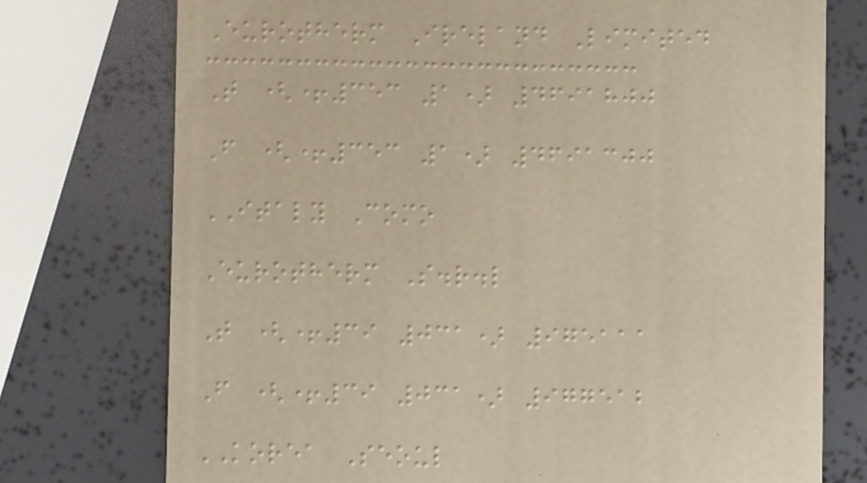Eurotherm Ireland Limited
T (+353 1) 4691800
F (+353 1) 4691300
ITALY Como
Eurotherm S.r.l
T (+39 031) 975111
F (+39 031) 977512
KOREA Seoul
